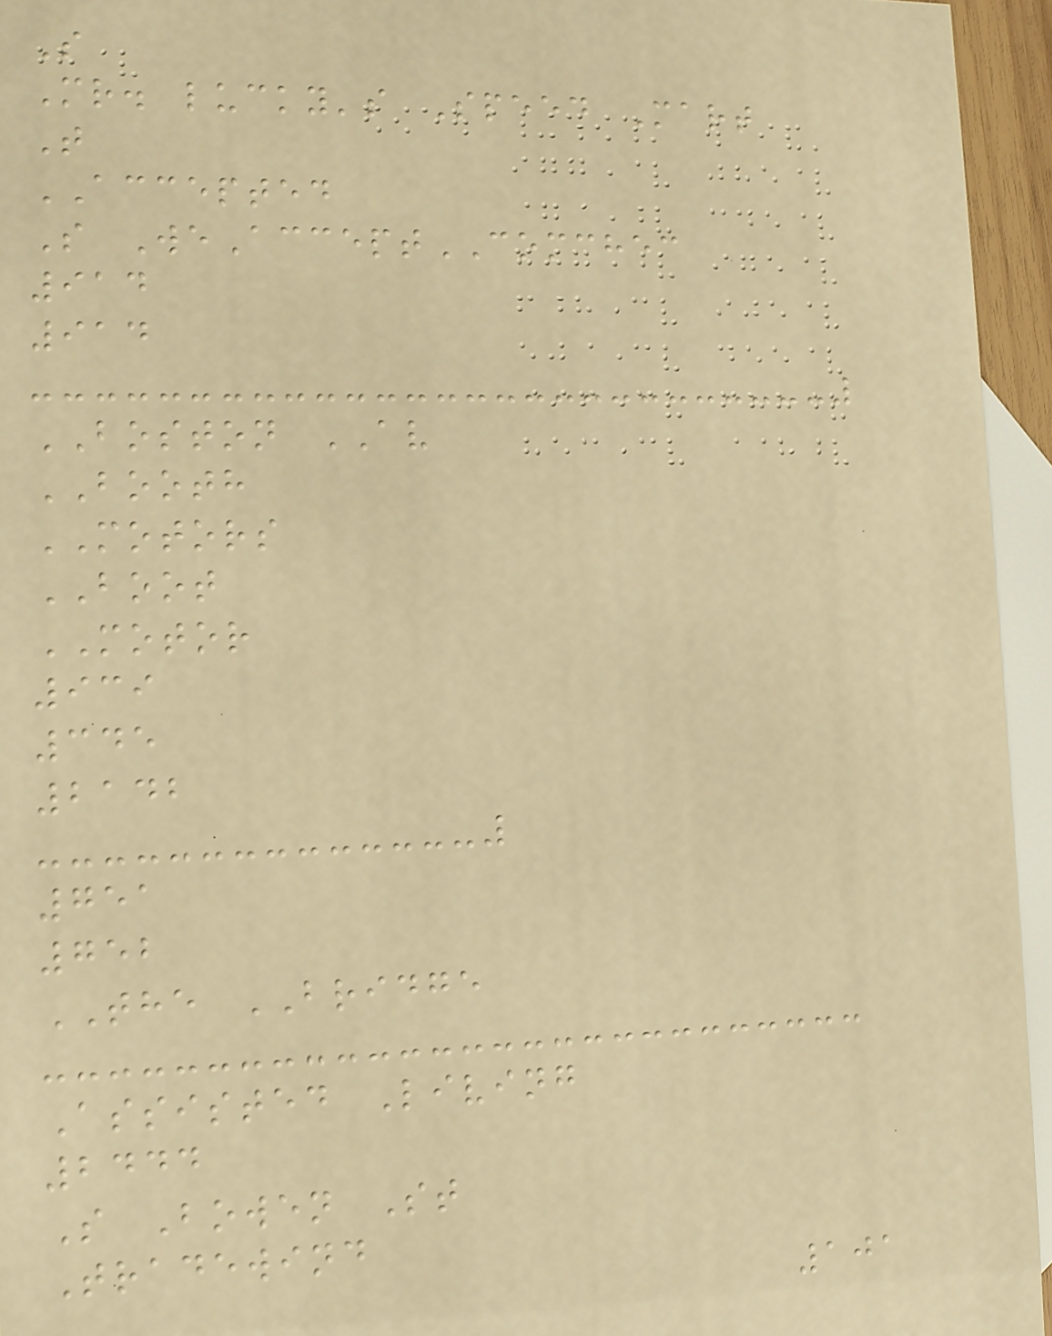S
Mr. lucky's Speed Mart
T
ACCEPTED
S WeAcceptCOMCHEC
914
914
BOSTON AV
BOOTH
MOTORS
BOOT
MOTOR
939
345
2142
751
752
THE BRIDGE
Assisted Living
2444
S Bowen St
Tradewind
101
